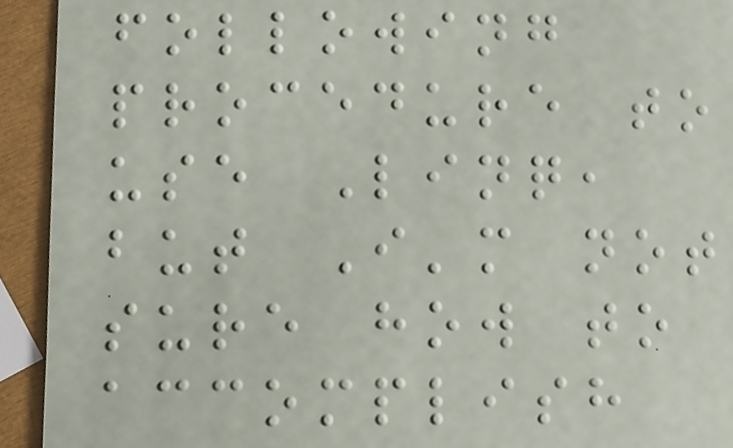following
procedure to
use Linq,
but I'm not
sure how to
accomplish
